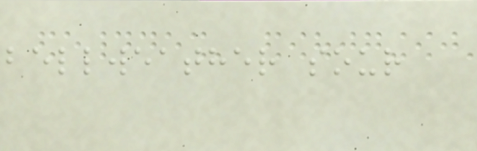bellweather sour
